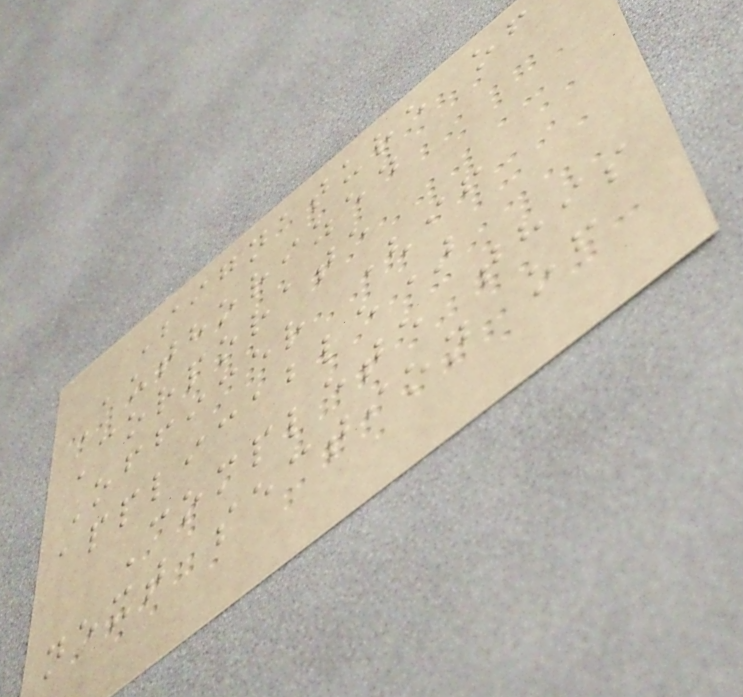Signature of
Authorized
Corporate
Officer (if
applicable)
Complete this
next section of
